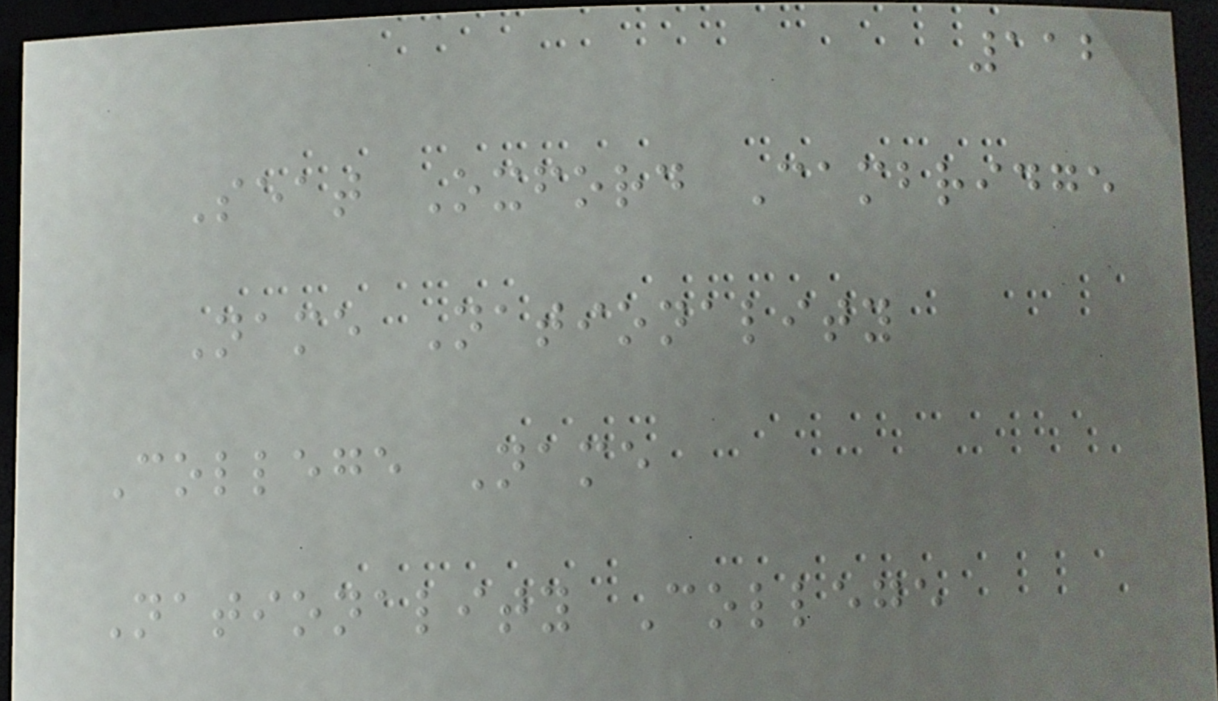112
Seat Oxford Cambridge
Name Nationality
College Name
Nationality College
